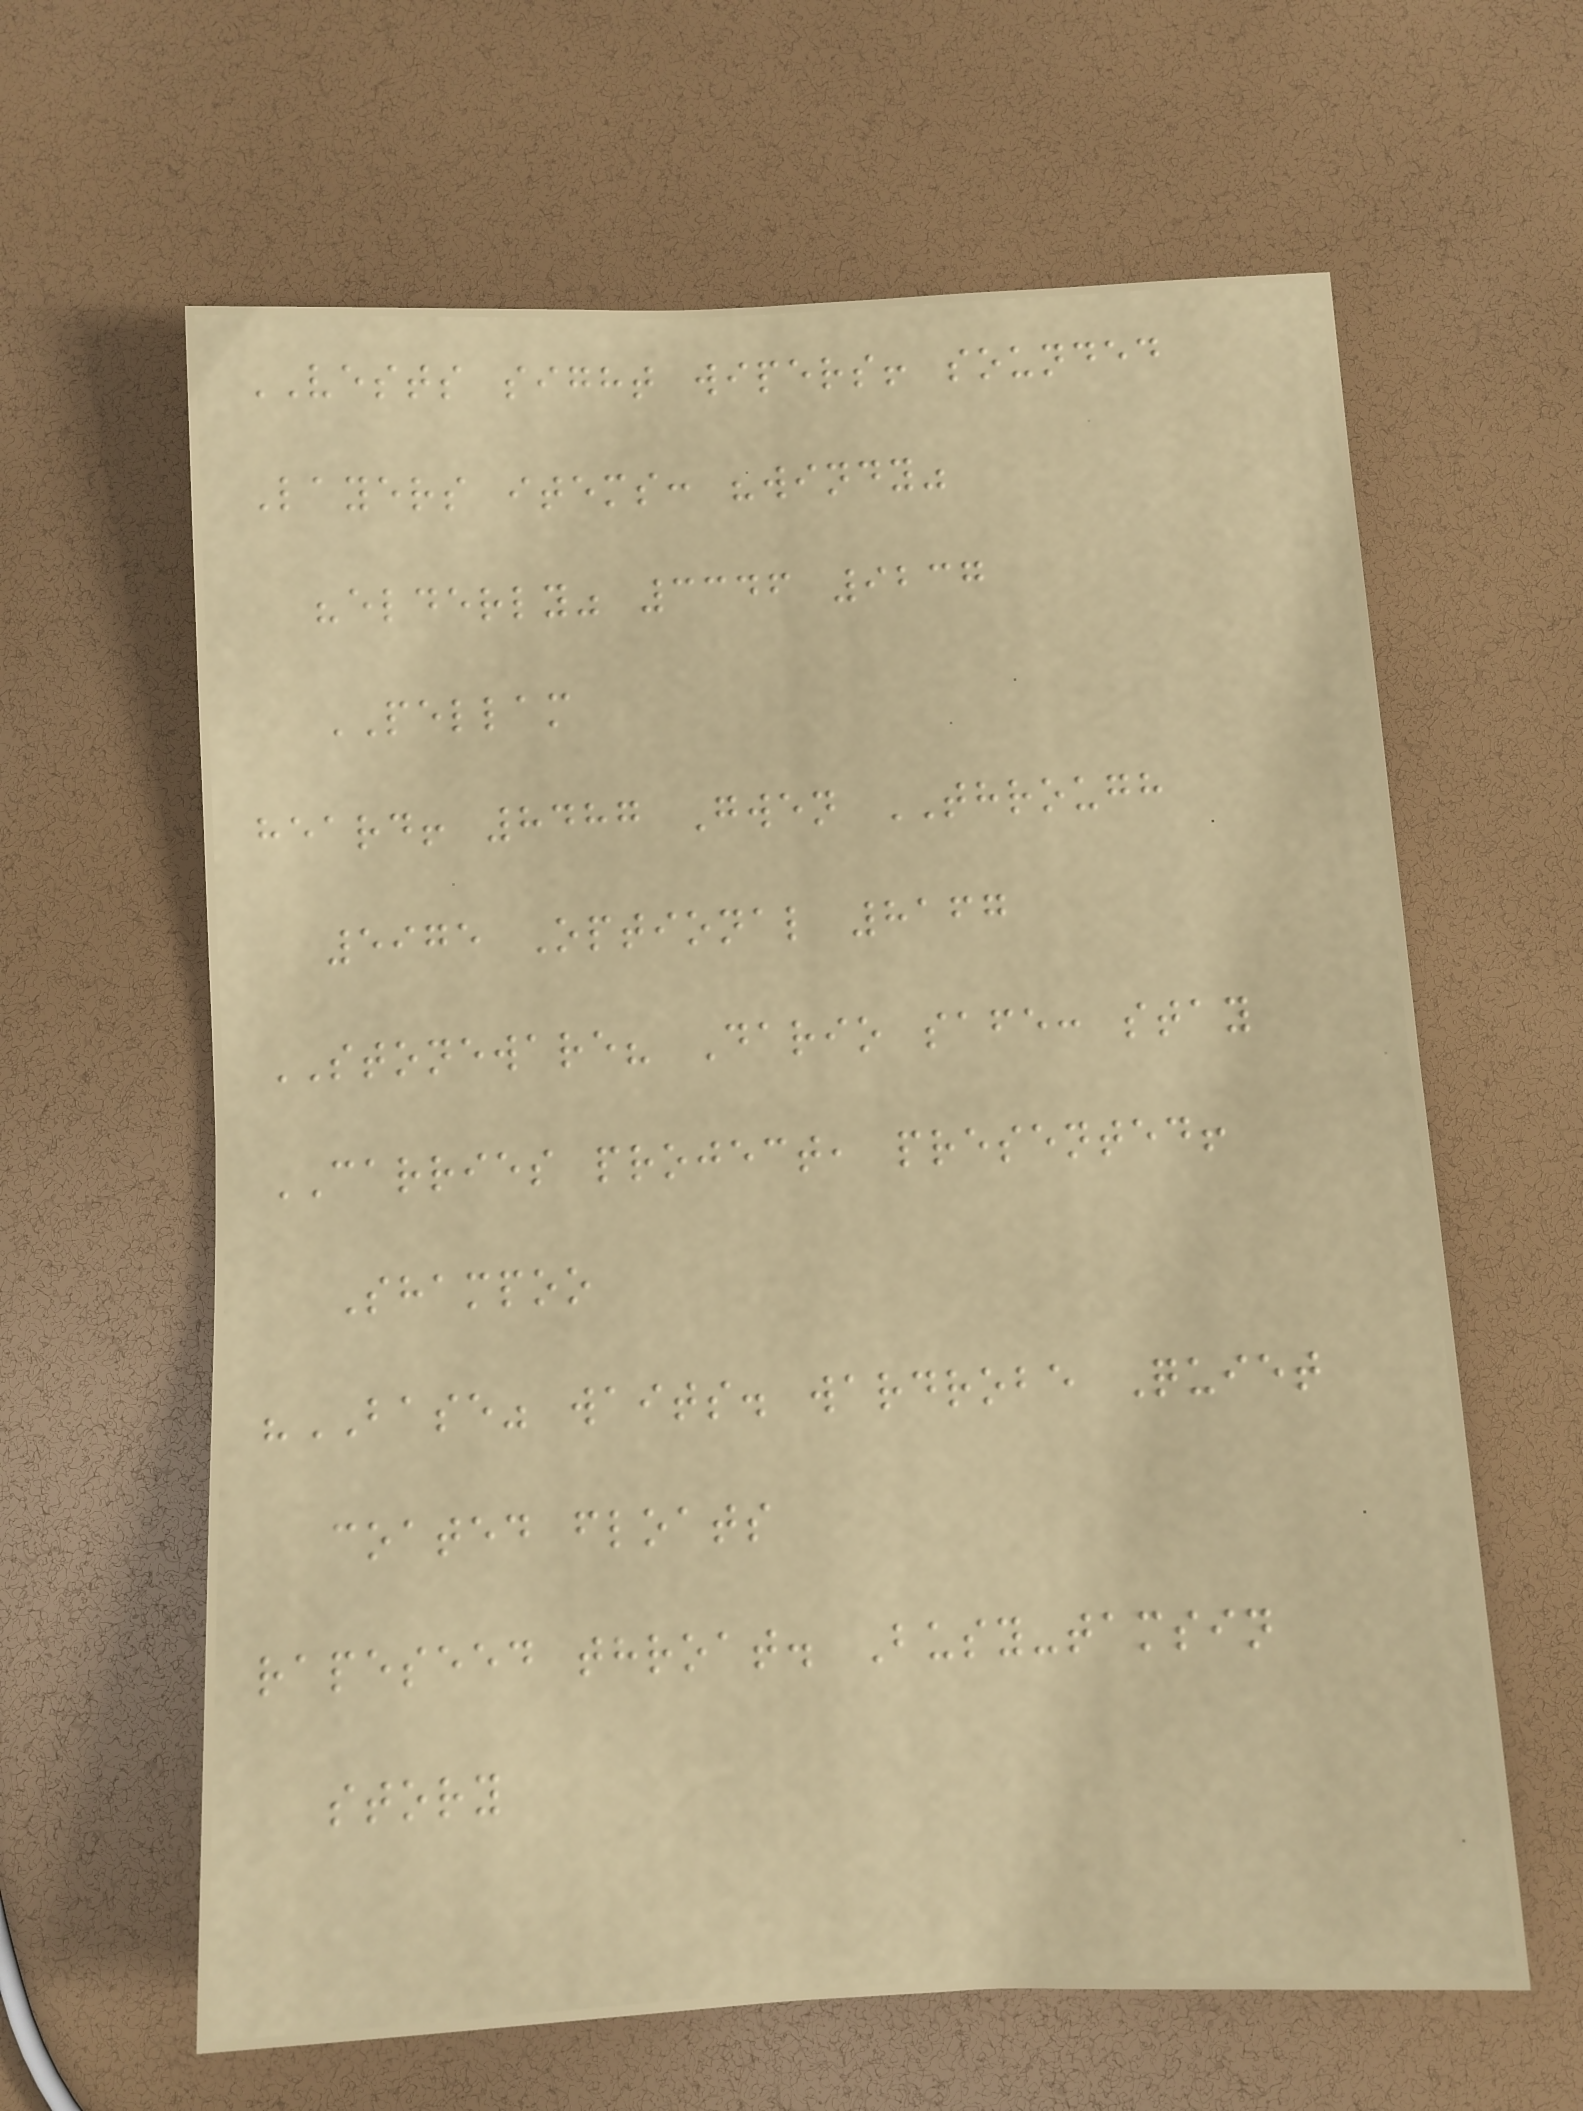VESTS sight wipers! sounded
Layers items: "windy"
"elderly" 3346 9237
PELLAM
heard! 8487 Gwen THROUGH
5975 Optional 8167
STONEWARE? Dario safe: stay
CARRIES project, presented!
Shampoo
"BASE" waits. wardrobe Quiet
coated floats
rapeseed throat. Busy-tamsin
story
